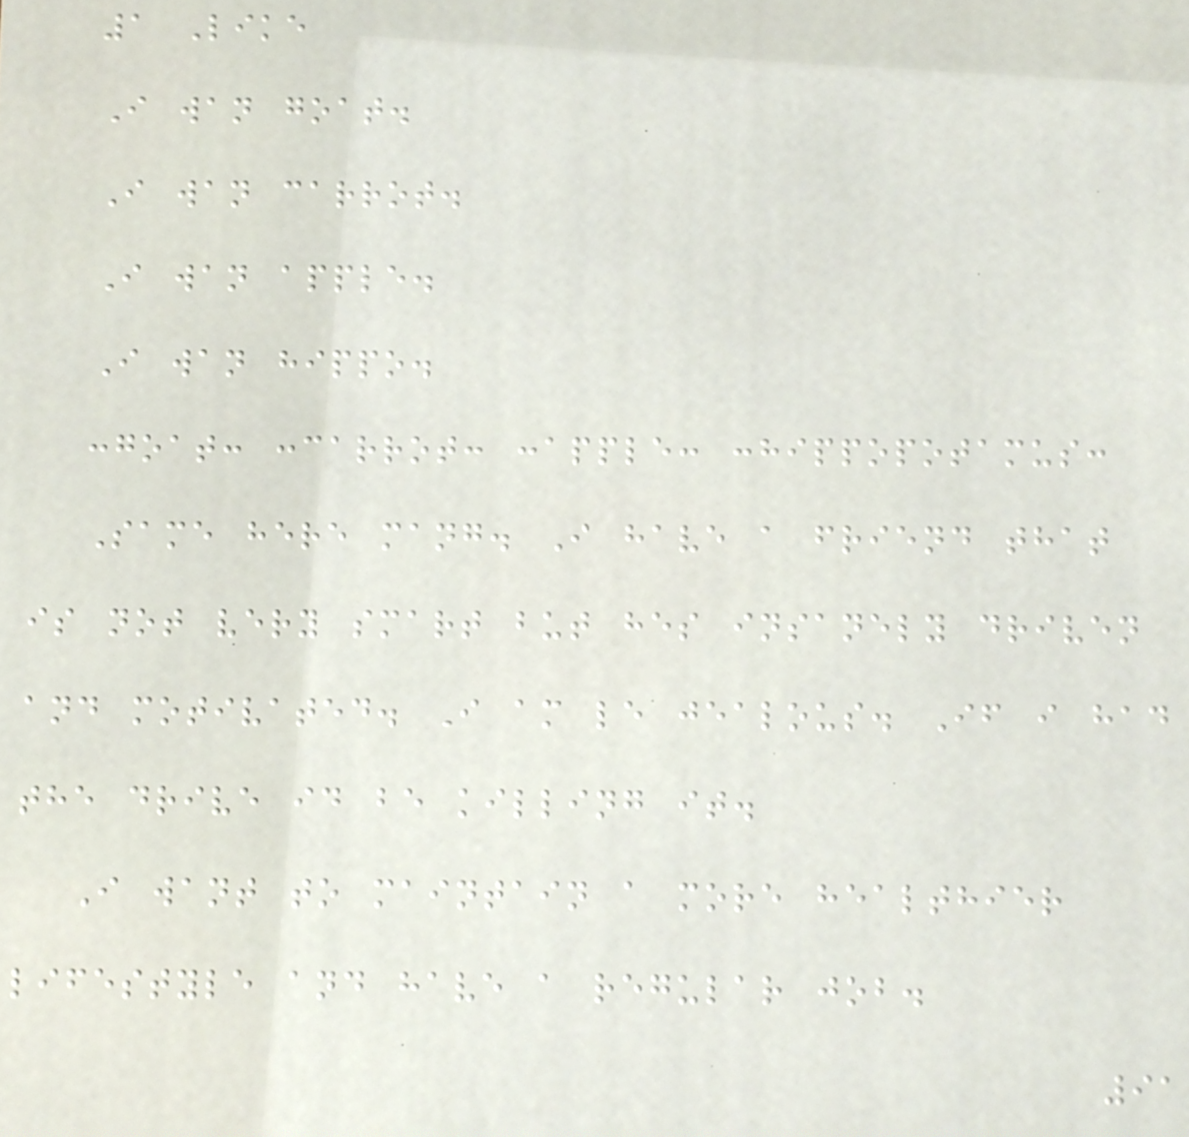1 Like
I wan goat.
I wan carrot.
I wan apple.
I wan hippo.
:goat: :carrot: :apple: :hippopotamus:
Same here mang. I have a friend that
is not very smart but hes insanely driven
and motivated. I am le jealous. If i had
the drive id be killing it.
I want to maintain a more healthier
lifestyle and have a regular job.
91
